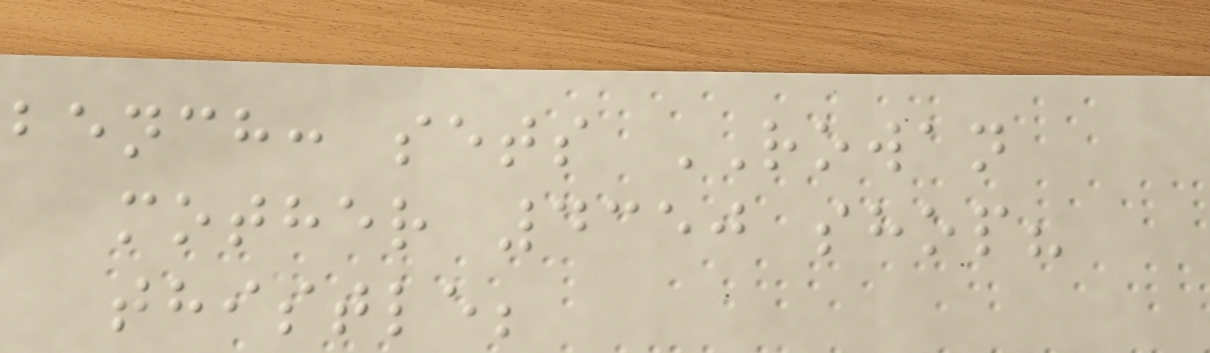bench: sets ROWAN
mother 4350 shop?
thistle;
